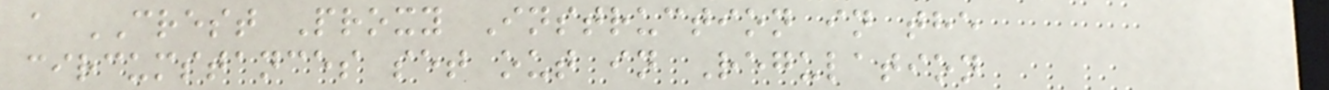a CREST Proxy Instruction in the
circumstances set out in Regulation
